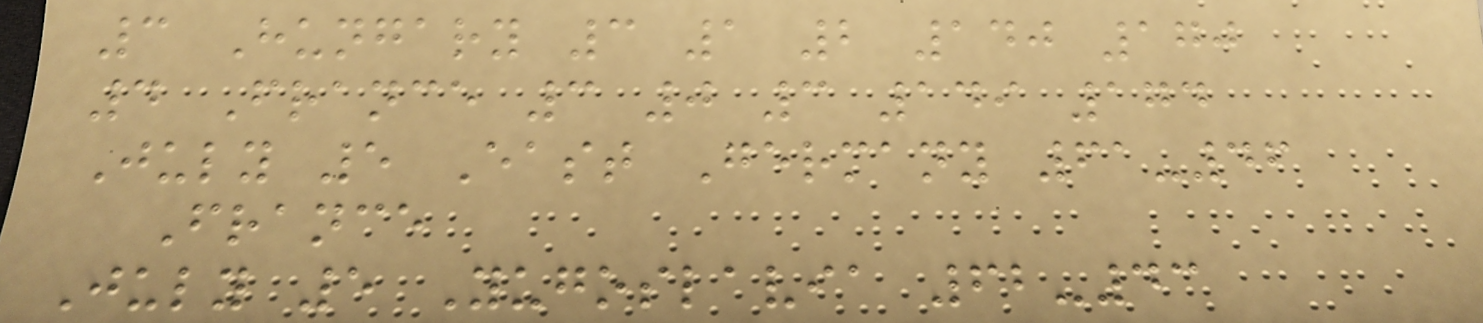3 Hungary 3 1 2 140 170
4 France 3 0 3 149 174
July 5 East Germany 61-46
France
July 5 Yugoslavia 62-43
